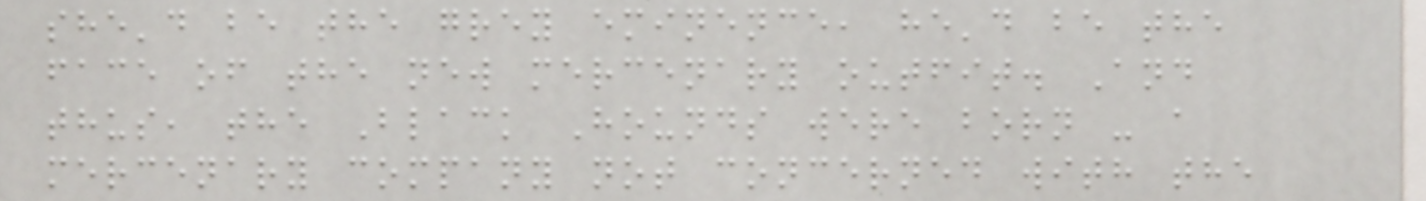she'd be the grey eminence, he'd be the
face of the new mercenary outfit. And
thus, the Black Hounds were born - a
mercenary company not concerned with the
